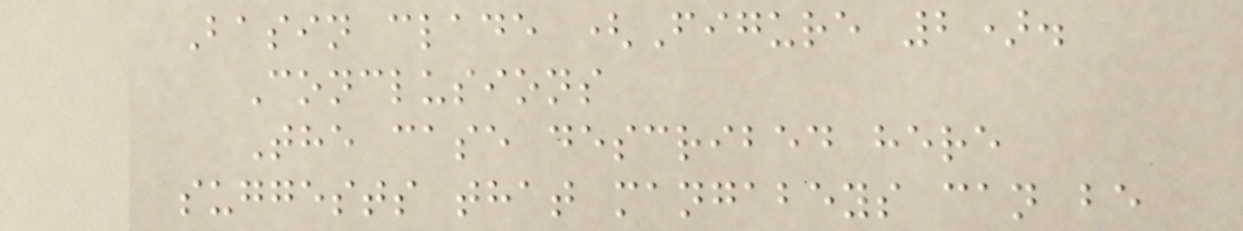Basin clade (Figure 2).
Conclusions
The case described here
suggests that mangabeys can be
